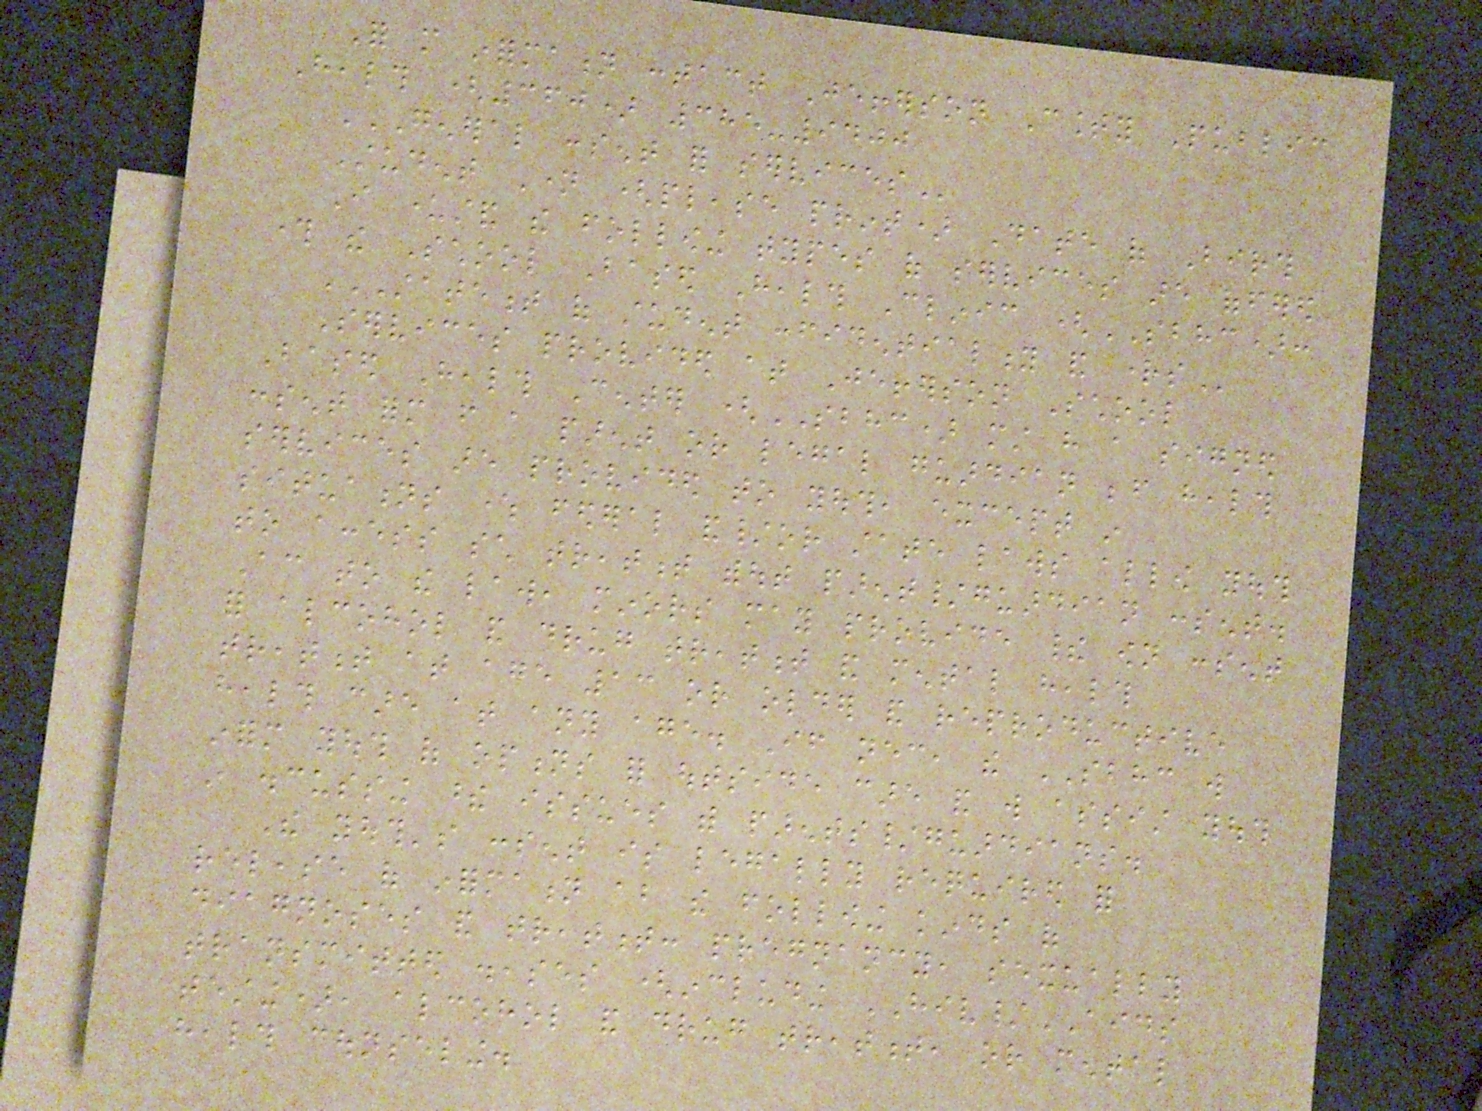For more information contact Jefferson County Public
Health (360) 385-9400
GENERAL CONSENT FOR SERVICES
Student Name (please print) Date of Birth
I understand the following types of services are offered
through the School Based Health Clinic (SBHC):
STATEMENT OF STUDENT CONFIDENTIALITY AND RIGHTS
Services provided at Jefferson School
Based Health Center (SBHC) must have a signed
consent form from a parent or legal guardian before health
services are provided to youth, except in
situations where federal and/or state laws allow youth
to access such treatment without parent/guardian consent.
According to the law, minors may provide their own consent
for alcohol and drug treatment and mental health
treatment at age 13 or older and reproductive
health care at any age. If necessary, the SBHC will
inform youth of options for outside care and will assist youth
in discussing these issues with parents/guardians.
The youth's consent is legally required for
release of information about the following kinds of
diagnoses and treatment: pregnancy, sexually
transmitted diseases (including HIV/AIDS
testing), alcohol and drug treatment, or mental
health counseling.
